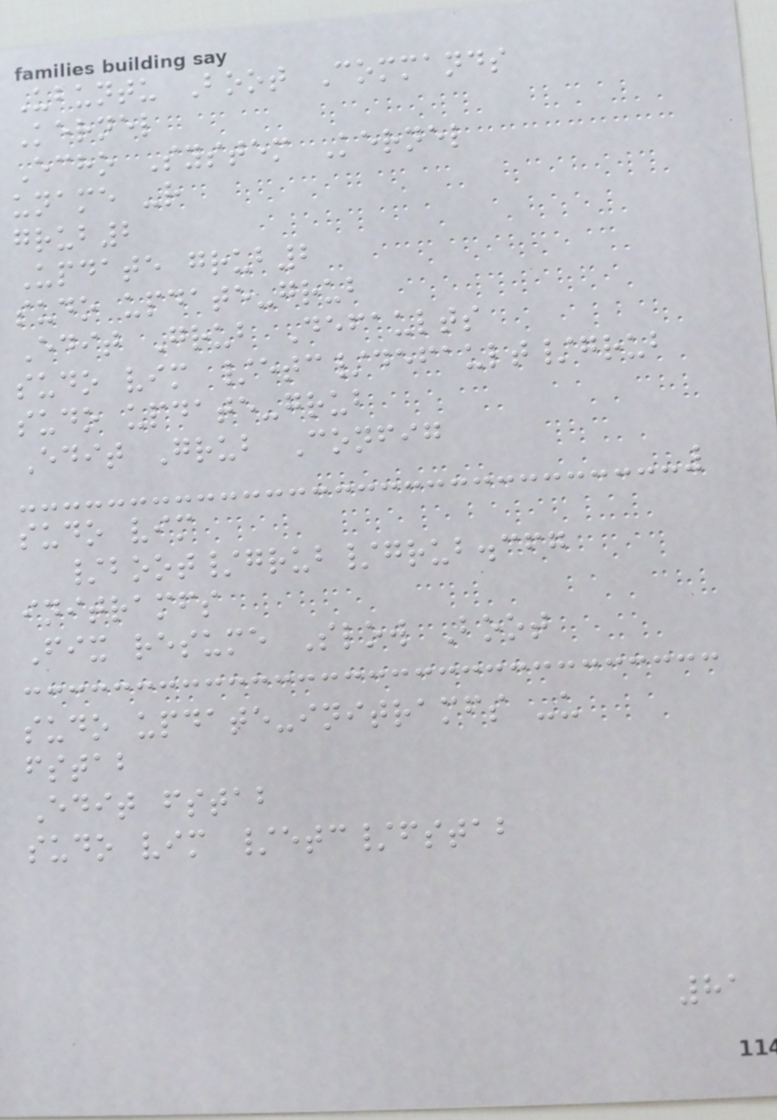Ubuntu Boot Commands
Kernel
Echo System Kernel
uname -r
grub2
Update grub2
sudo update-grub
Edit Grub Defaults
sudo vim /etc/default/grub
sudo update-grub
Edit Grub Config
sudo vim
/boot/grub/grub.cfg
initramfs
Fix resume Slow Boot
sudo update-initramfs -u
fstab
Edit fstab
sudo vim /etc/fstab
81
